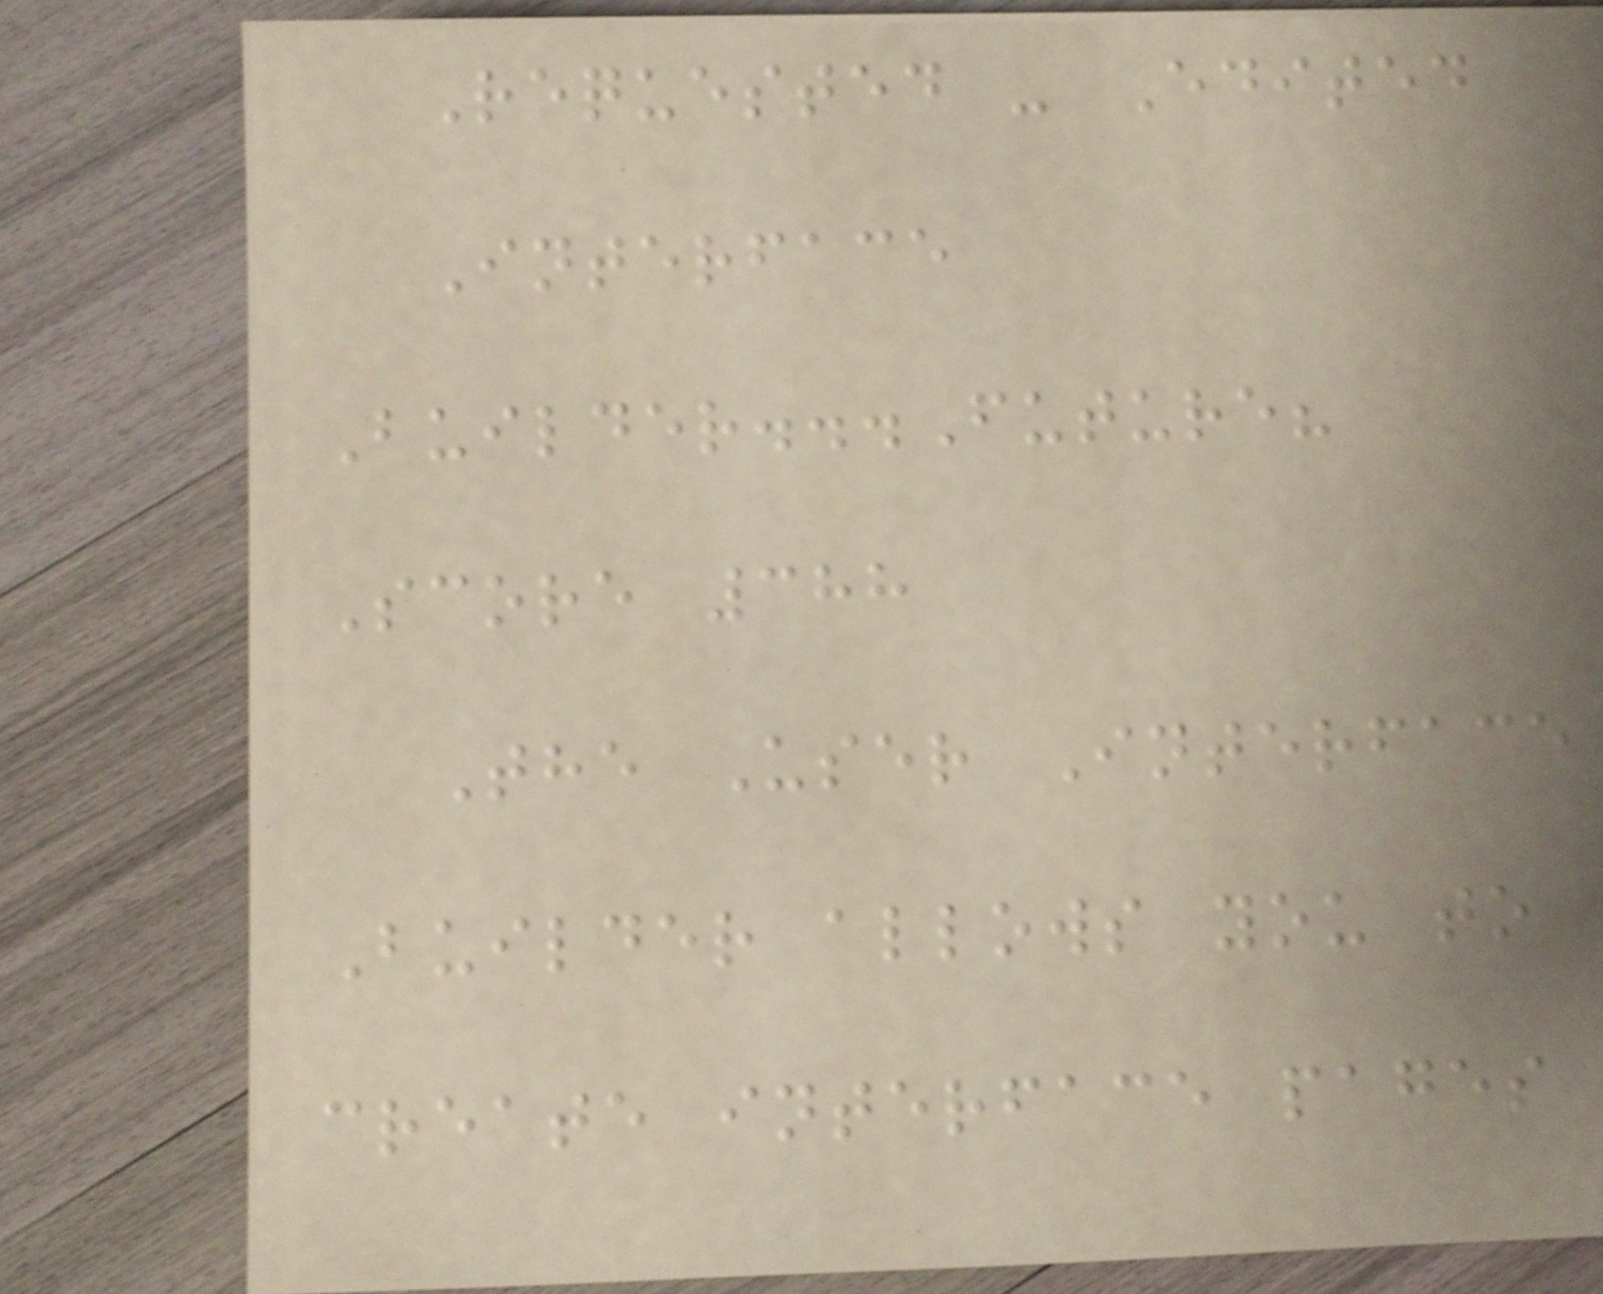Requested - Edited
Interface
Builder...Future?
Score 388
The User Interface
Builder allows you to
create interface pages
